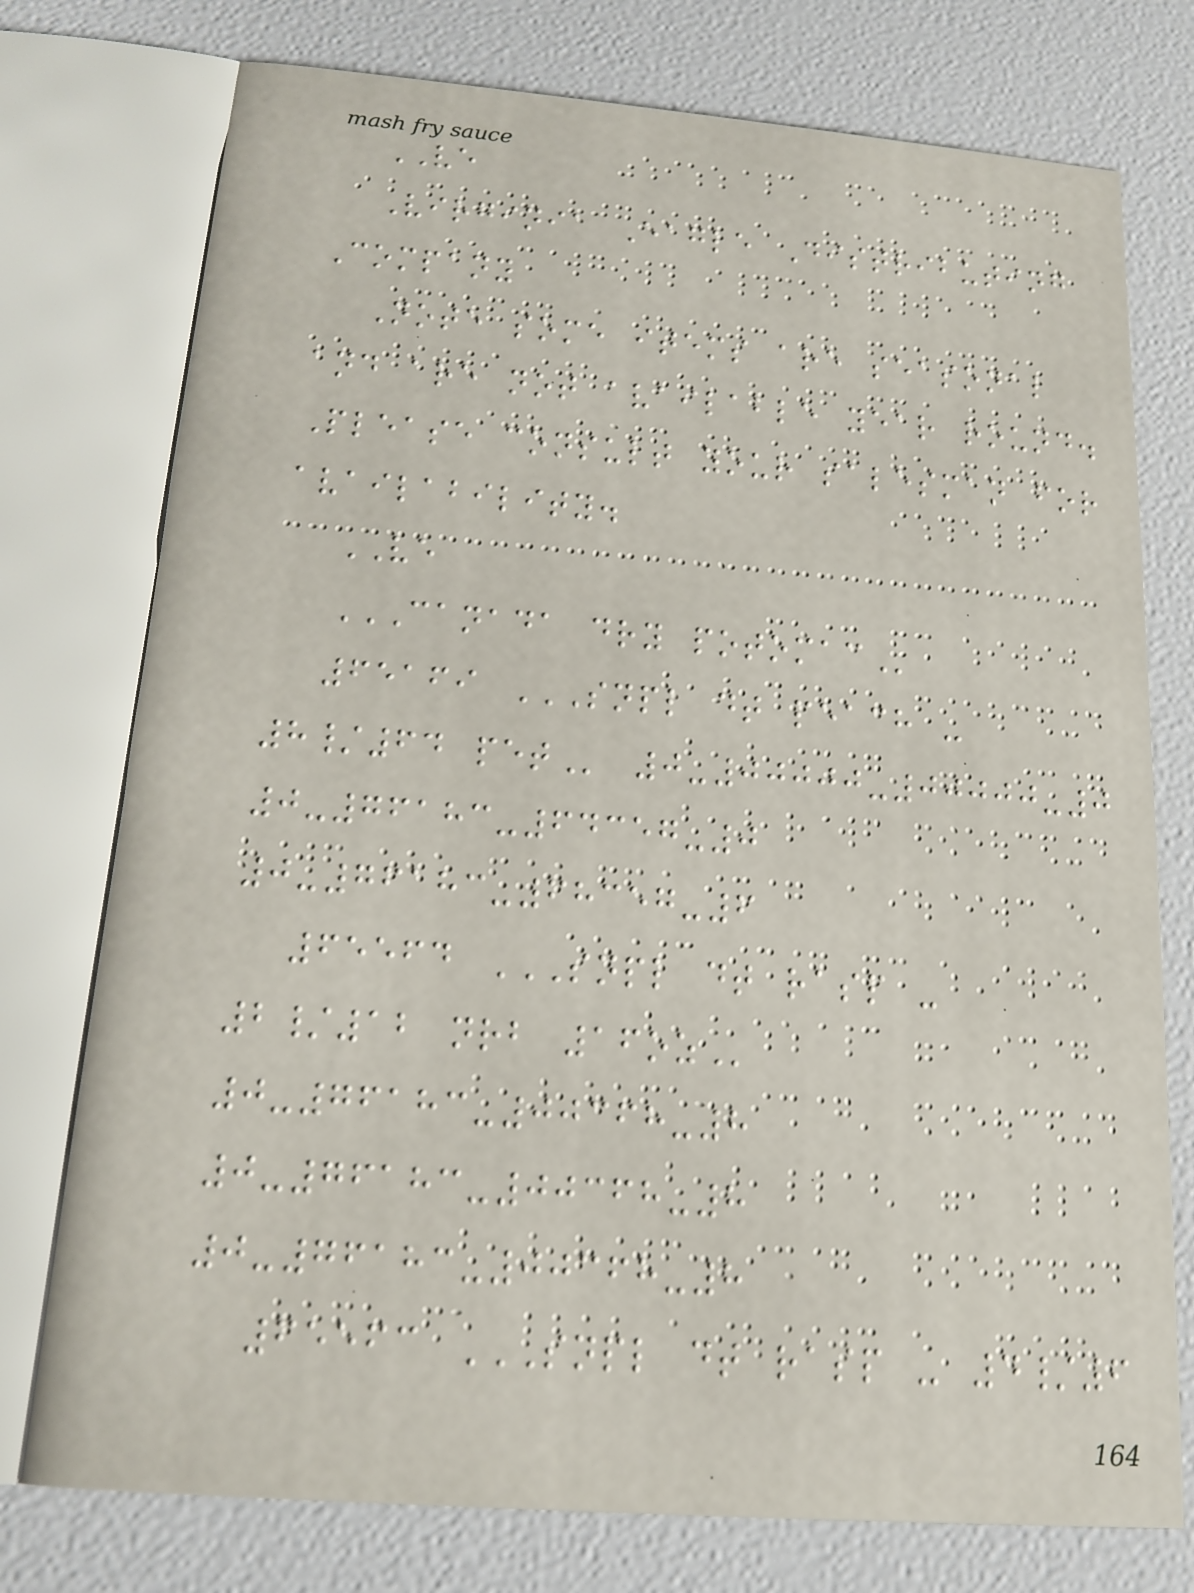VE
Virginia Eagle Distributing
Company
Note some items are seasonal
and are not available year round.
Please consult your salesman for
availability.
VE
CANADA DRY POTOMAC
65169 SNPL DT PEACH -
8/64 PET 0-00000-00000-0
0-76183-64357-0
0-76183-68357-6
65564 SNPL DT RASP -
2/12 NRB 16OZ
0-76183-00368-8
0-76183-00368-8
0-76183-00368-8
65563 SNPL DT RASP - 4/6
